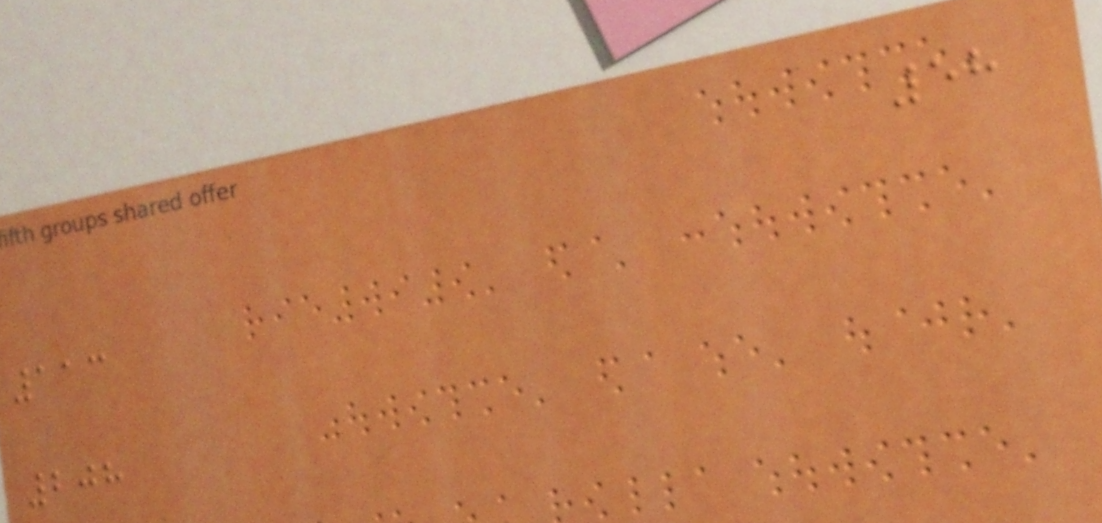58
113
208
